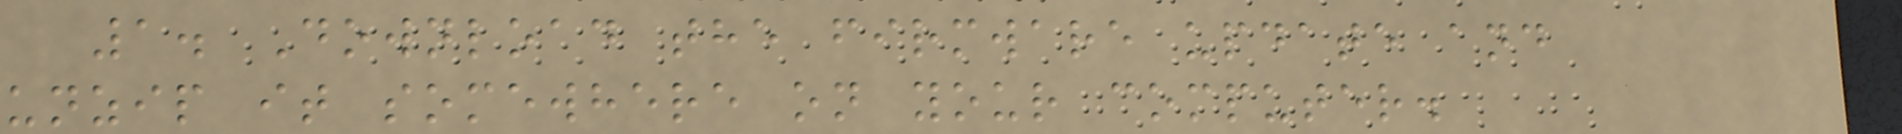1. Download the firmware update and
unzip it somewhere on your computer.
